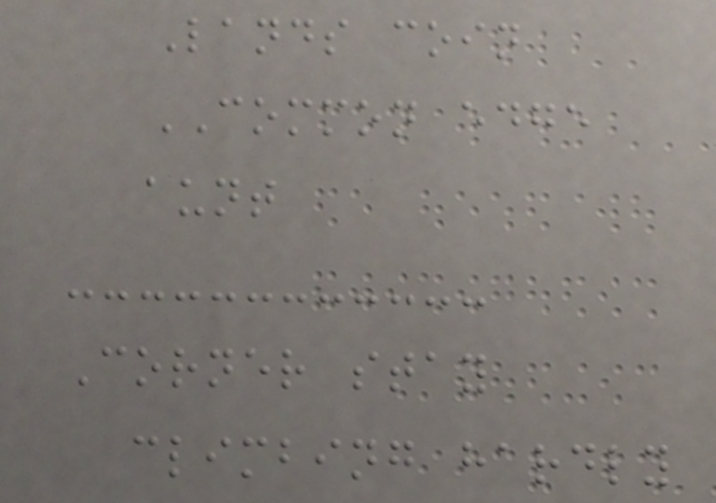Lands coin
COMMON edge
aunt
Corner stay
climbing hardly
